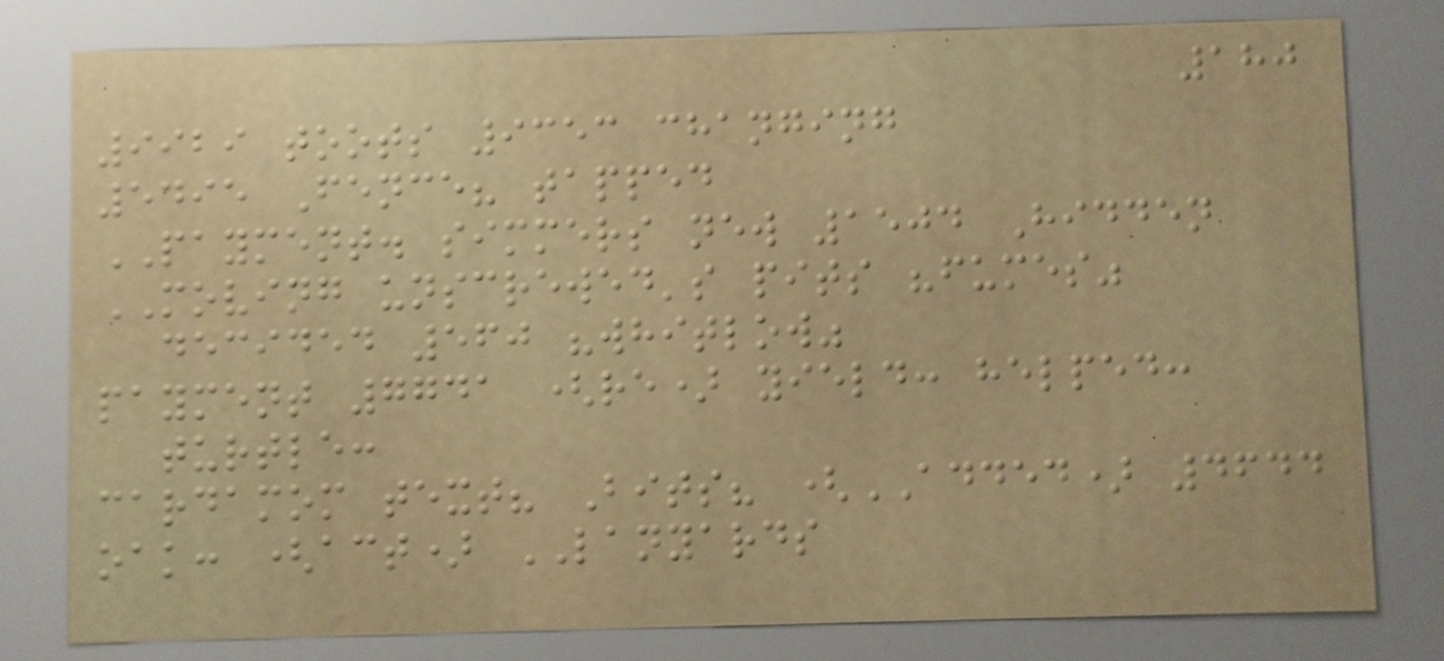180
9929 toots 9353 changing
5495 Fence? tapped
PAYMENT. simmers new 1504 Hidden
MOVING unscrewed's pits "fumes"
decided 560 "whitlow"
payment 7741 (re) yield: helped:
turtle:
cardamom text? Bits? (ADDED) 4644
oak: (act) LANYARDS
